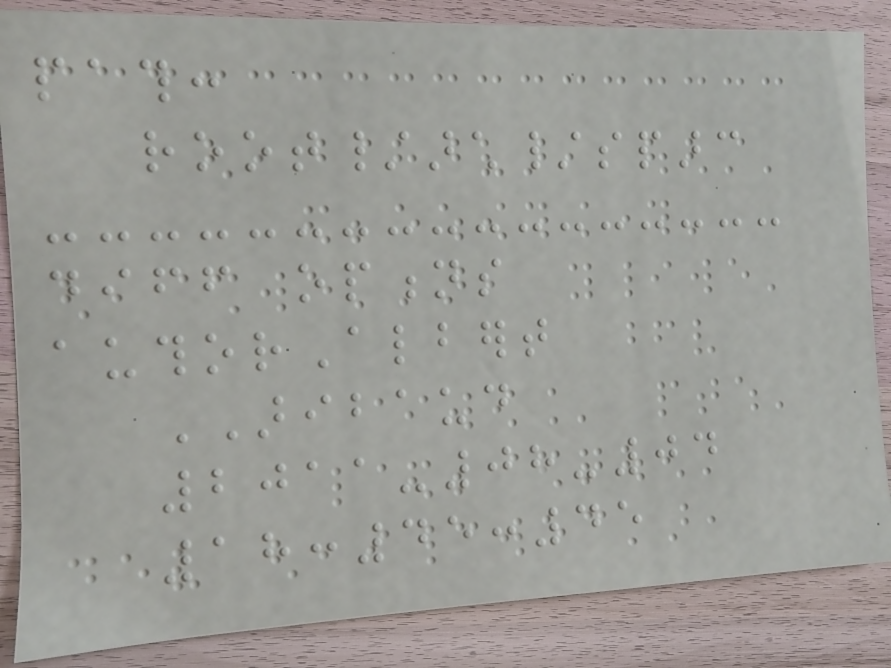path:
root/arch/sparc
diff options
authorAlbert
ARIBAUD
2011-08-04
18:45:45
